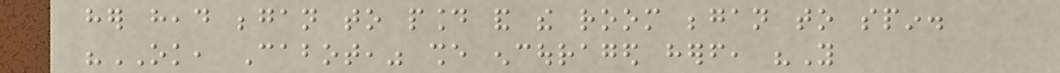her head began to pound and the room began to spin.
"OK, Cabot," she encouraged herself, "You
